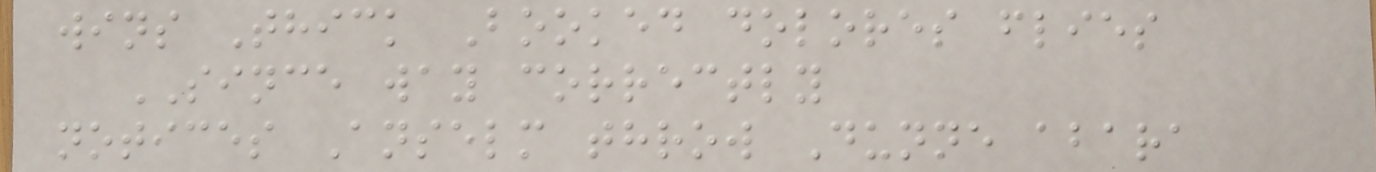wins Thick Booked dolores flies
SINCE way correctly
notices Anselm throw Dunne abara
